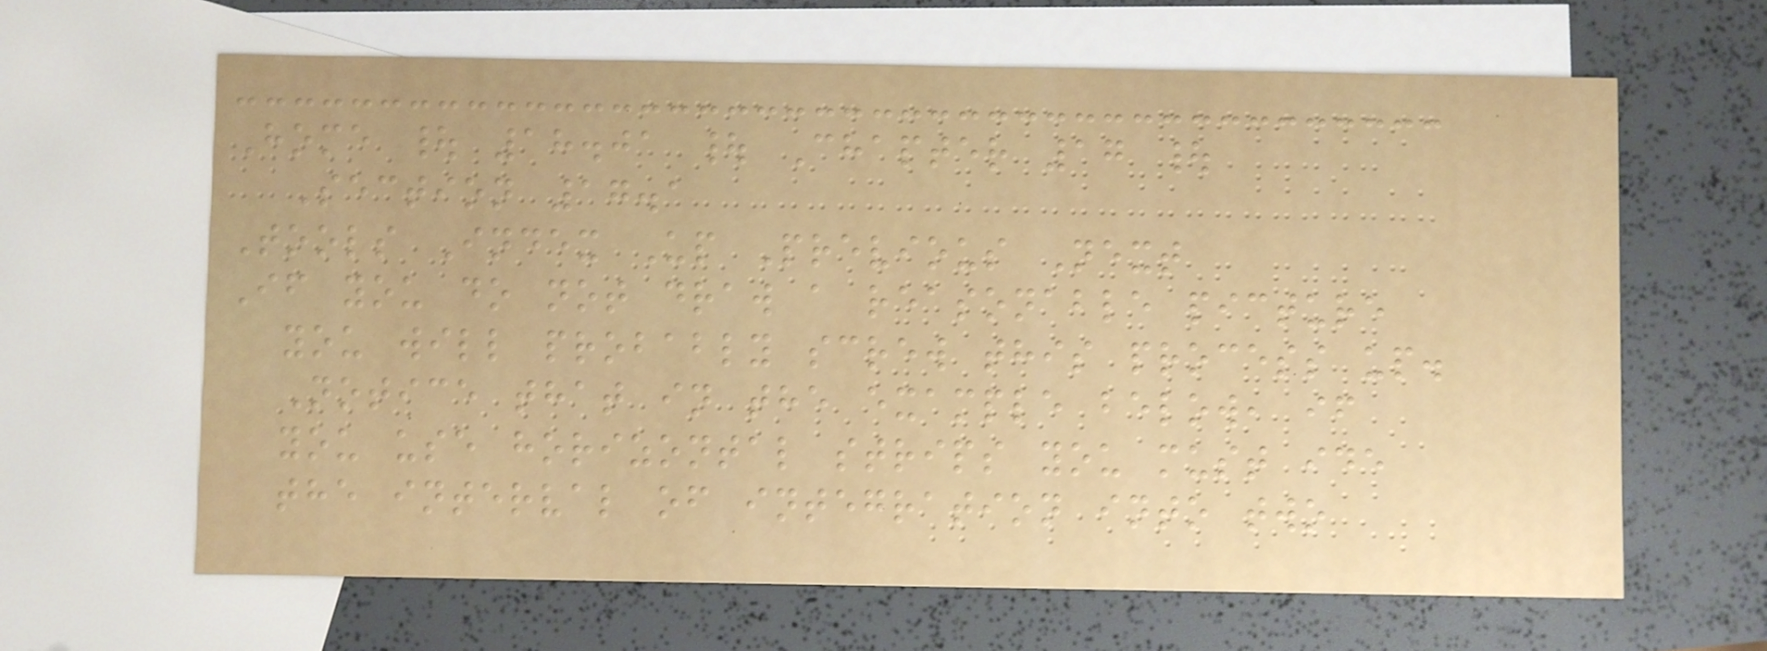Home | 18.01 | Chapter 17 |
Section 17.1
Tools Index Up Previous Next
If you do not draw a reasonable picture
you will probably screw this process up.
Notice that in the example below, if
you use horizontal strips you must ide
the interval of integration into two
